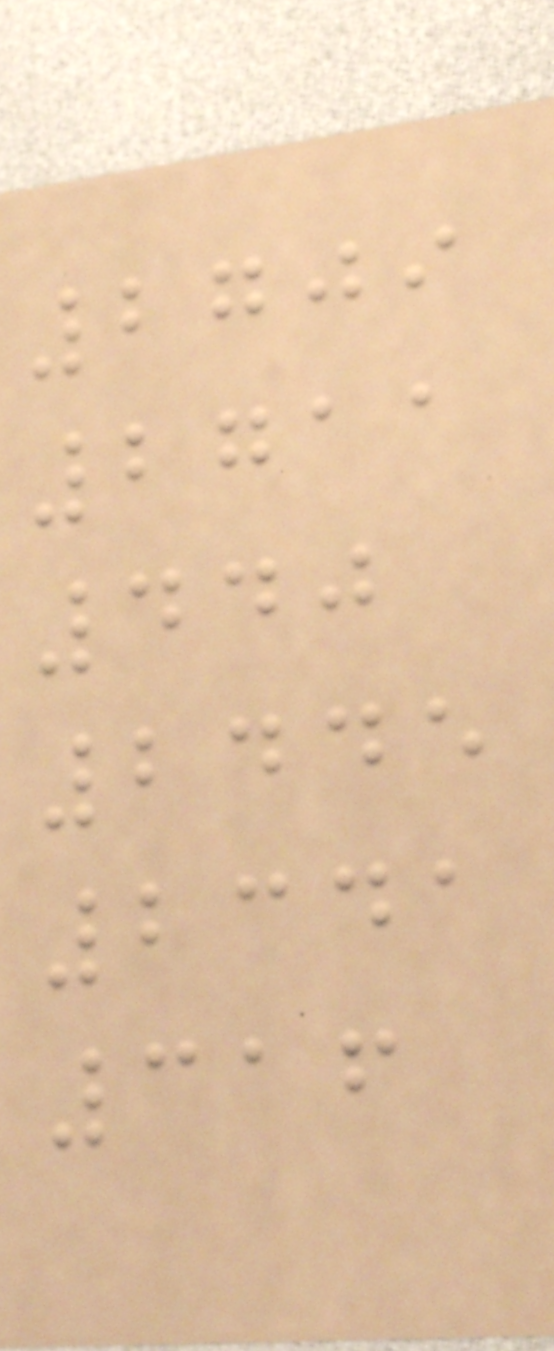2709
2711
440
2445
2341
316
